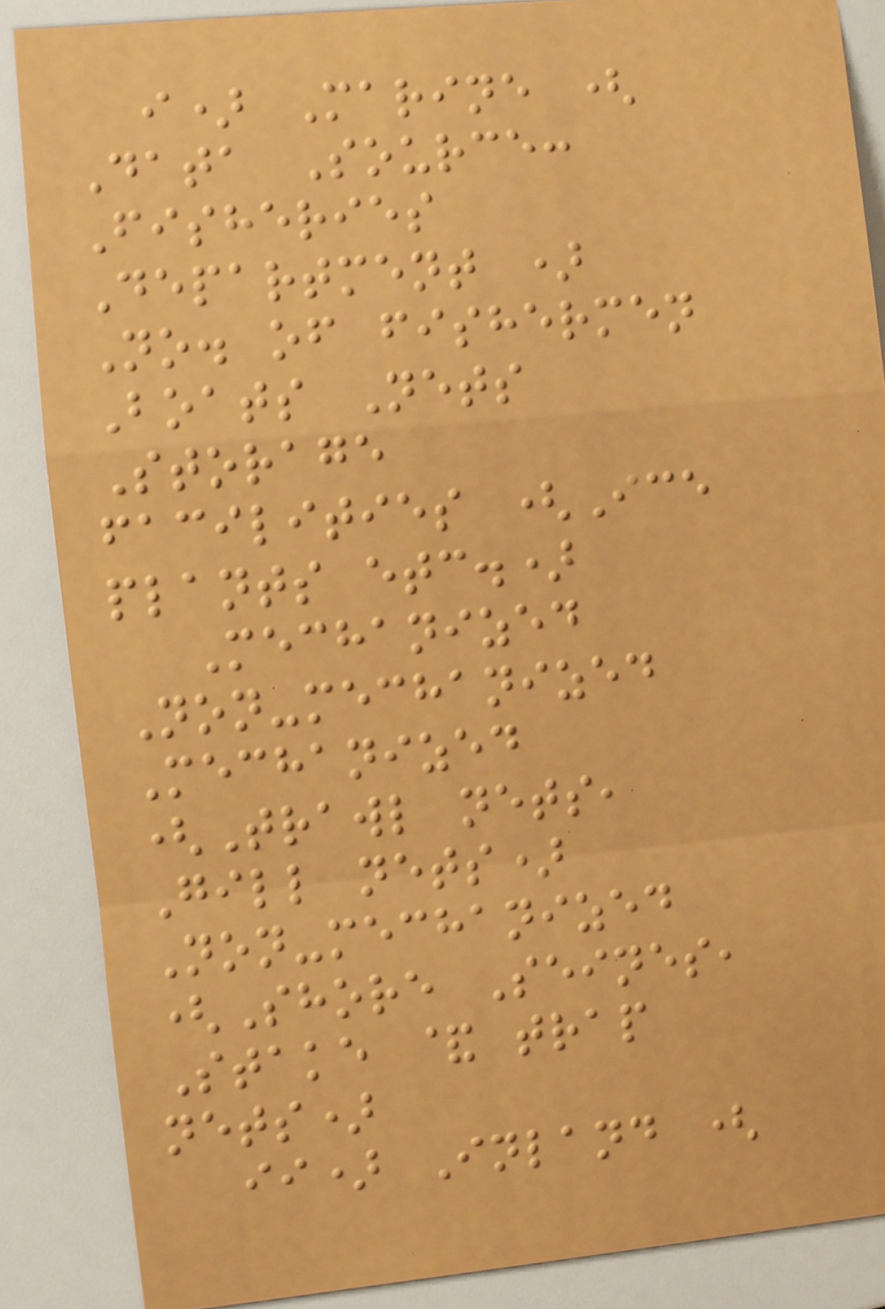i) Marine (
Data Source:
Fisheries
Department )
No. of fishermen
Boats Nets
Storage
facilities (Ice
plants etc.)
Mechanized
Non-mechanized
Mechanized
(Trawl nets,
Gill nets)
Non-mechanized
(Shore Seines,
Stake & trap
nets)
ii) Inland (
